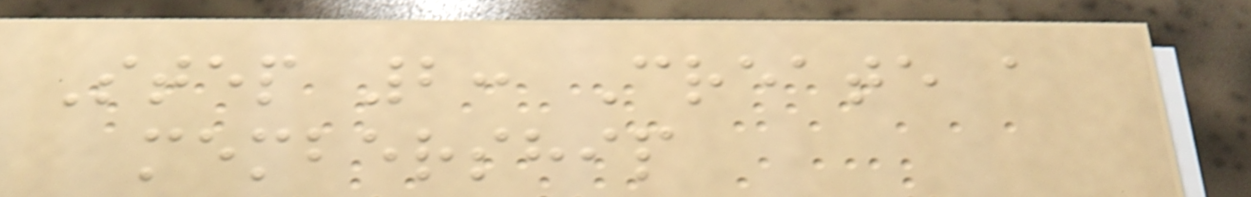Step 2: Create a
membership
